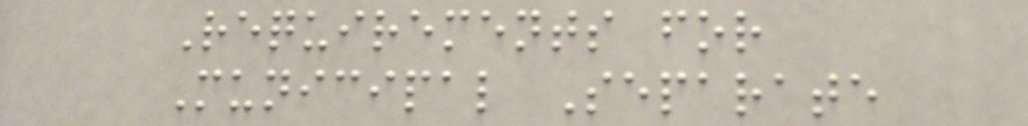Requirements for
Municipal Separate
